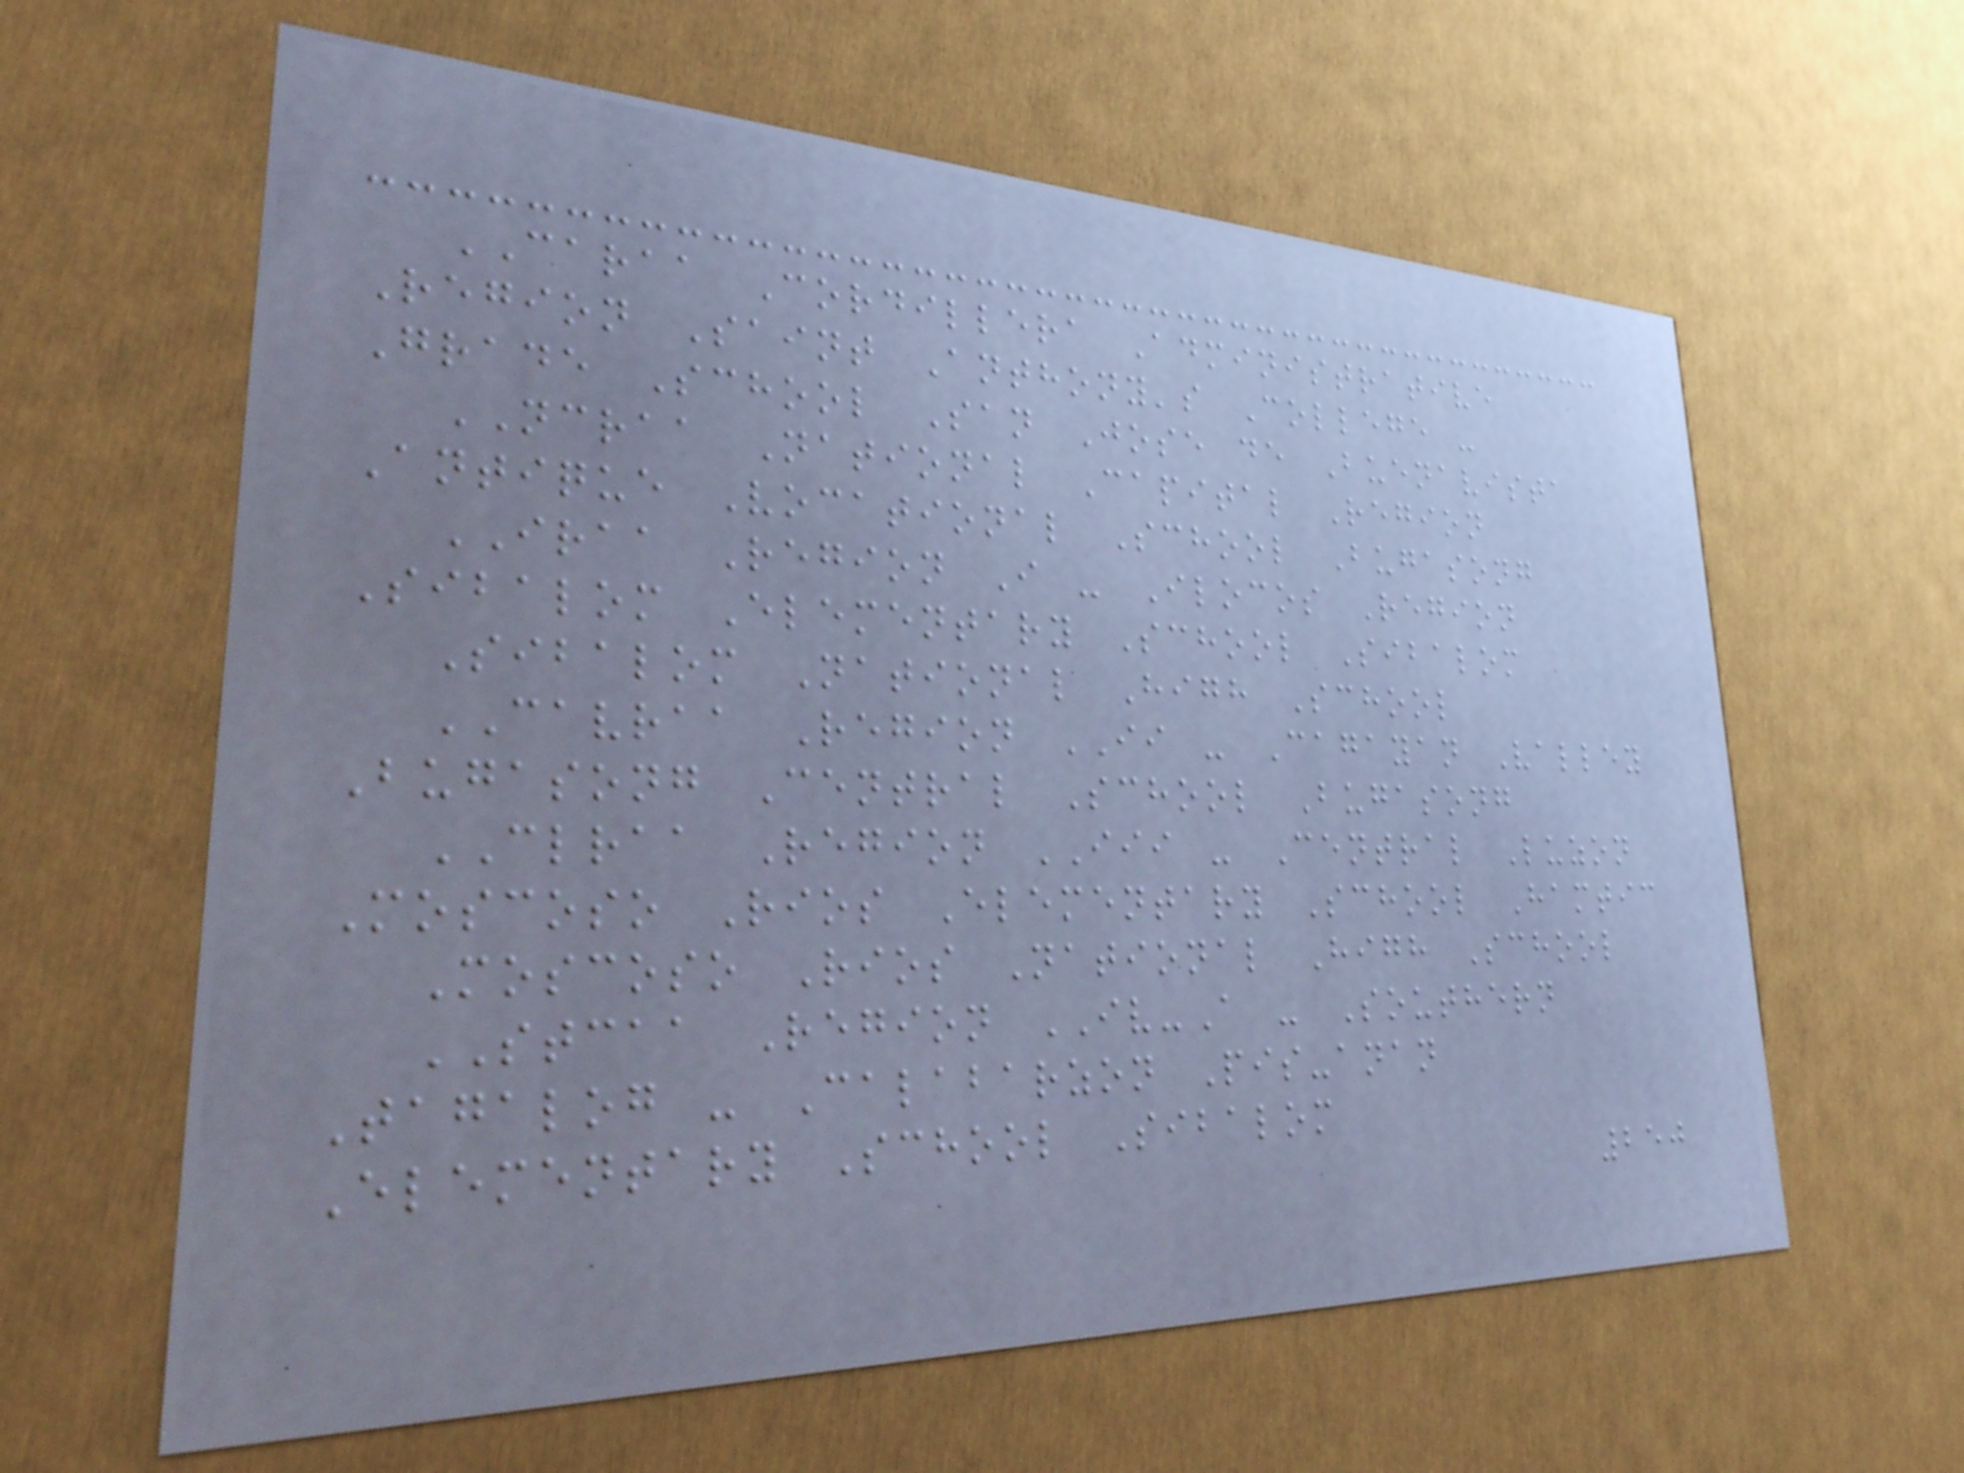CARAA Cordillera Administrative
Region Saint Anthony's College -
Grade School San Jose de Buenavista
NCRAA National Capital Region
Antique Vocational School Bugasong
IRAA Region I - Ilocos Region
Sibalom Elementary School Sibalom
Sibalom National High School
CAVRAA Region II - Cagayan Valley
Bugasong Central School Bugasong
CLRAA Region III - Central Luzon
Moscoso Rios Elementary School Hamtic
Moscoso Rios National High School
STCAA Region IV-A - Southern
Tagalog - Calabarzon Pis-anan
Elementary School Sibalom
250
